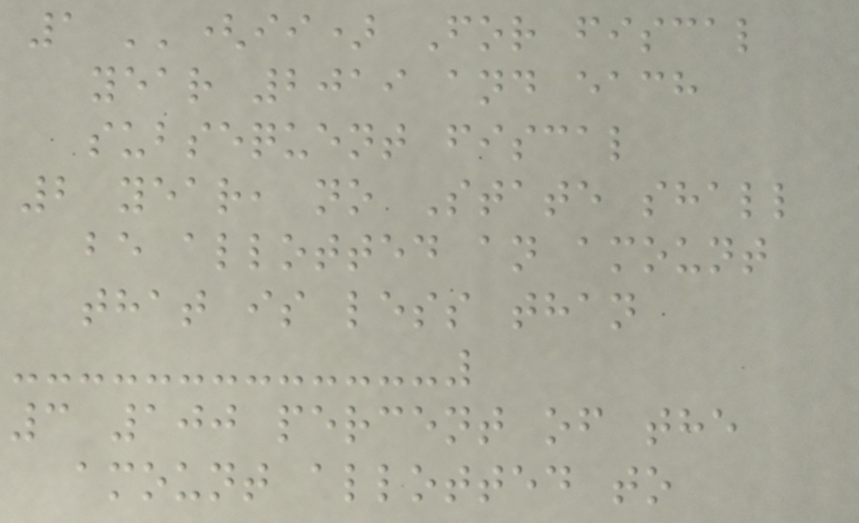1 ''(ii) For fiscal
year 2019 and each
subsequent fiscal
2 year, no State shall
be allotted an amount
that is less than
3 100 percent of the
amount allotted to
